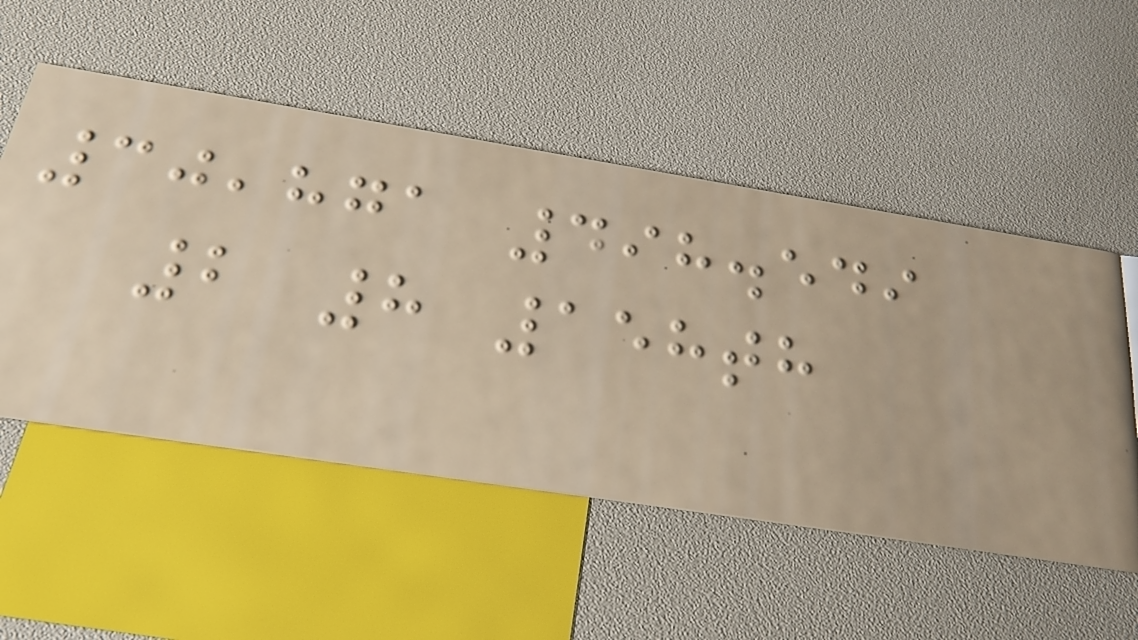30,871 498.549
2 8 158th
